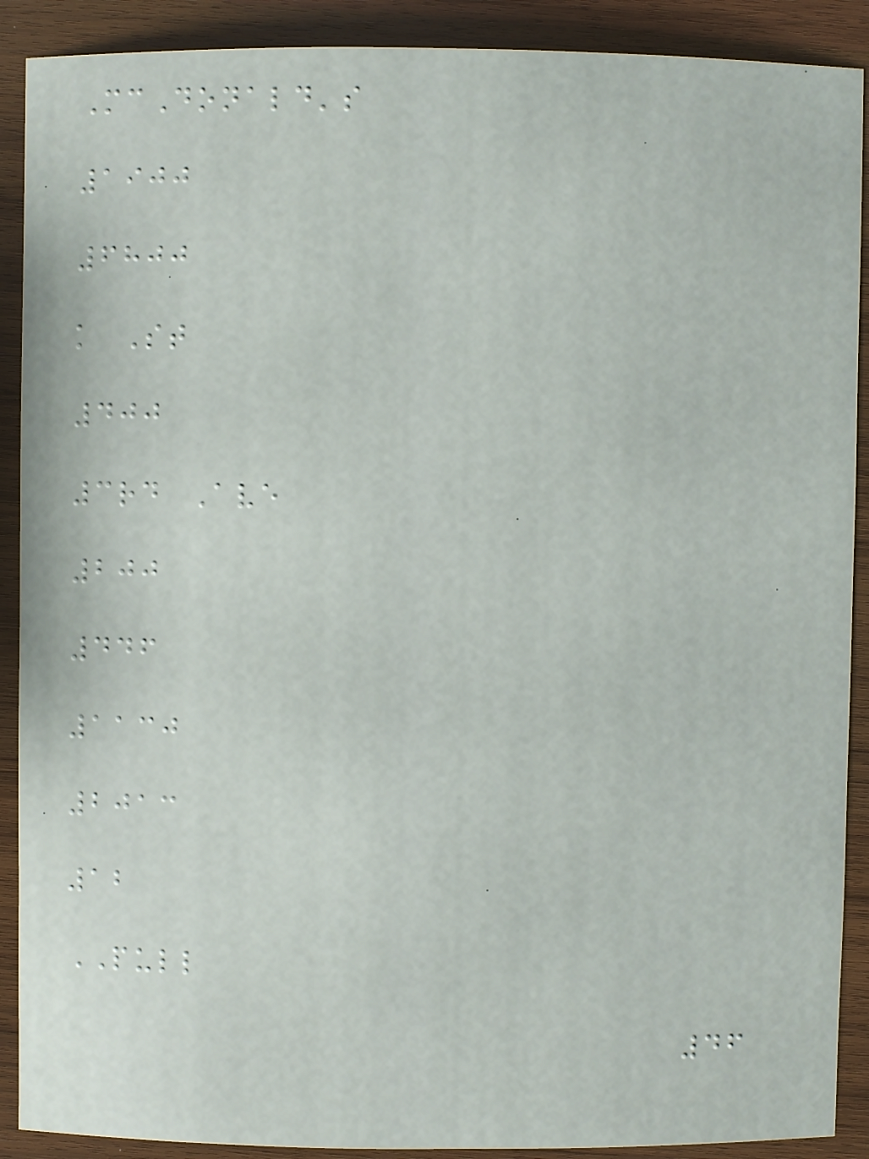McDonald's
1900
6800
k St
400
3rd Ave
200
446
1130
2013
12
PULL
46
